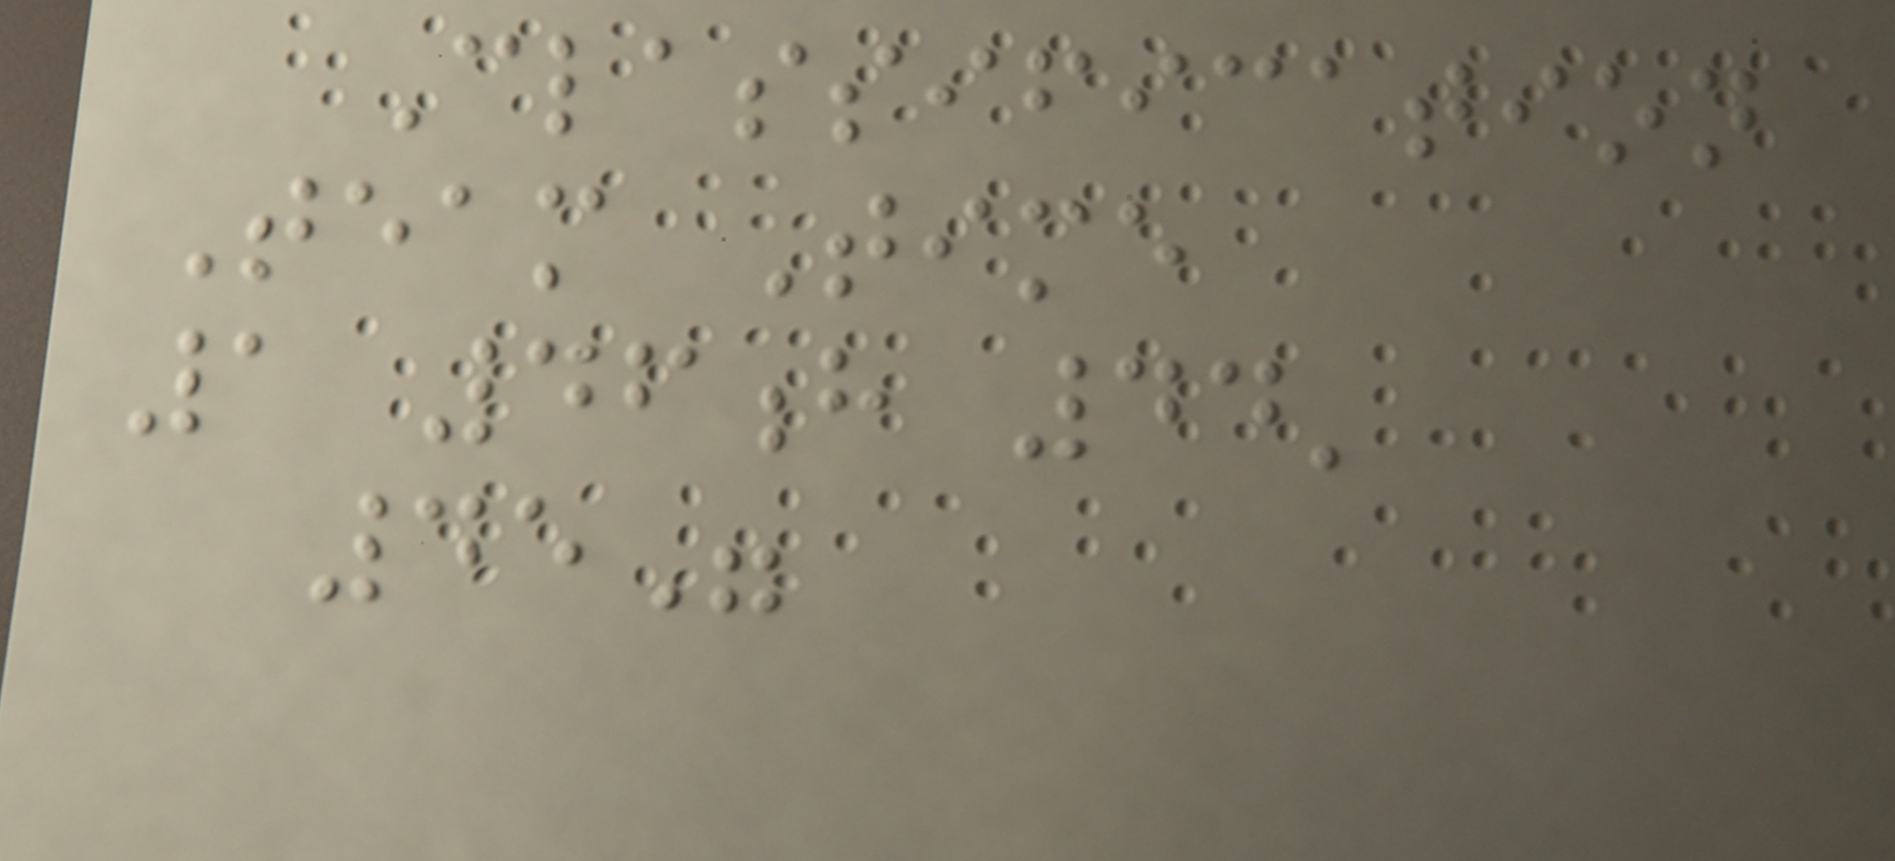Classification
Team Time
1 46h 44'
45"
